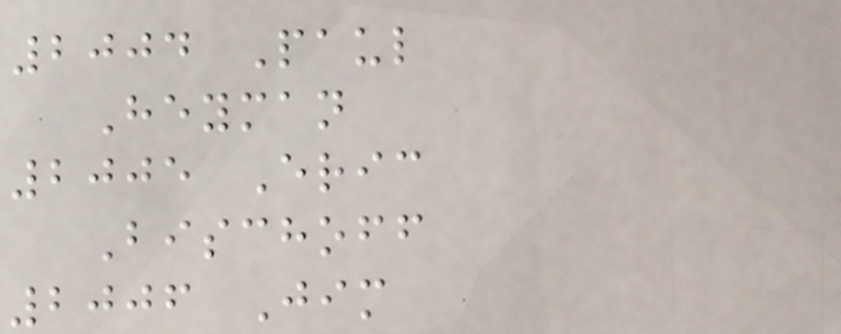2004 Paul
Heyman
2005 Eric
Bischoff
2006 Jim
